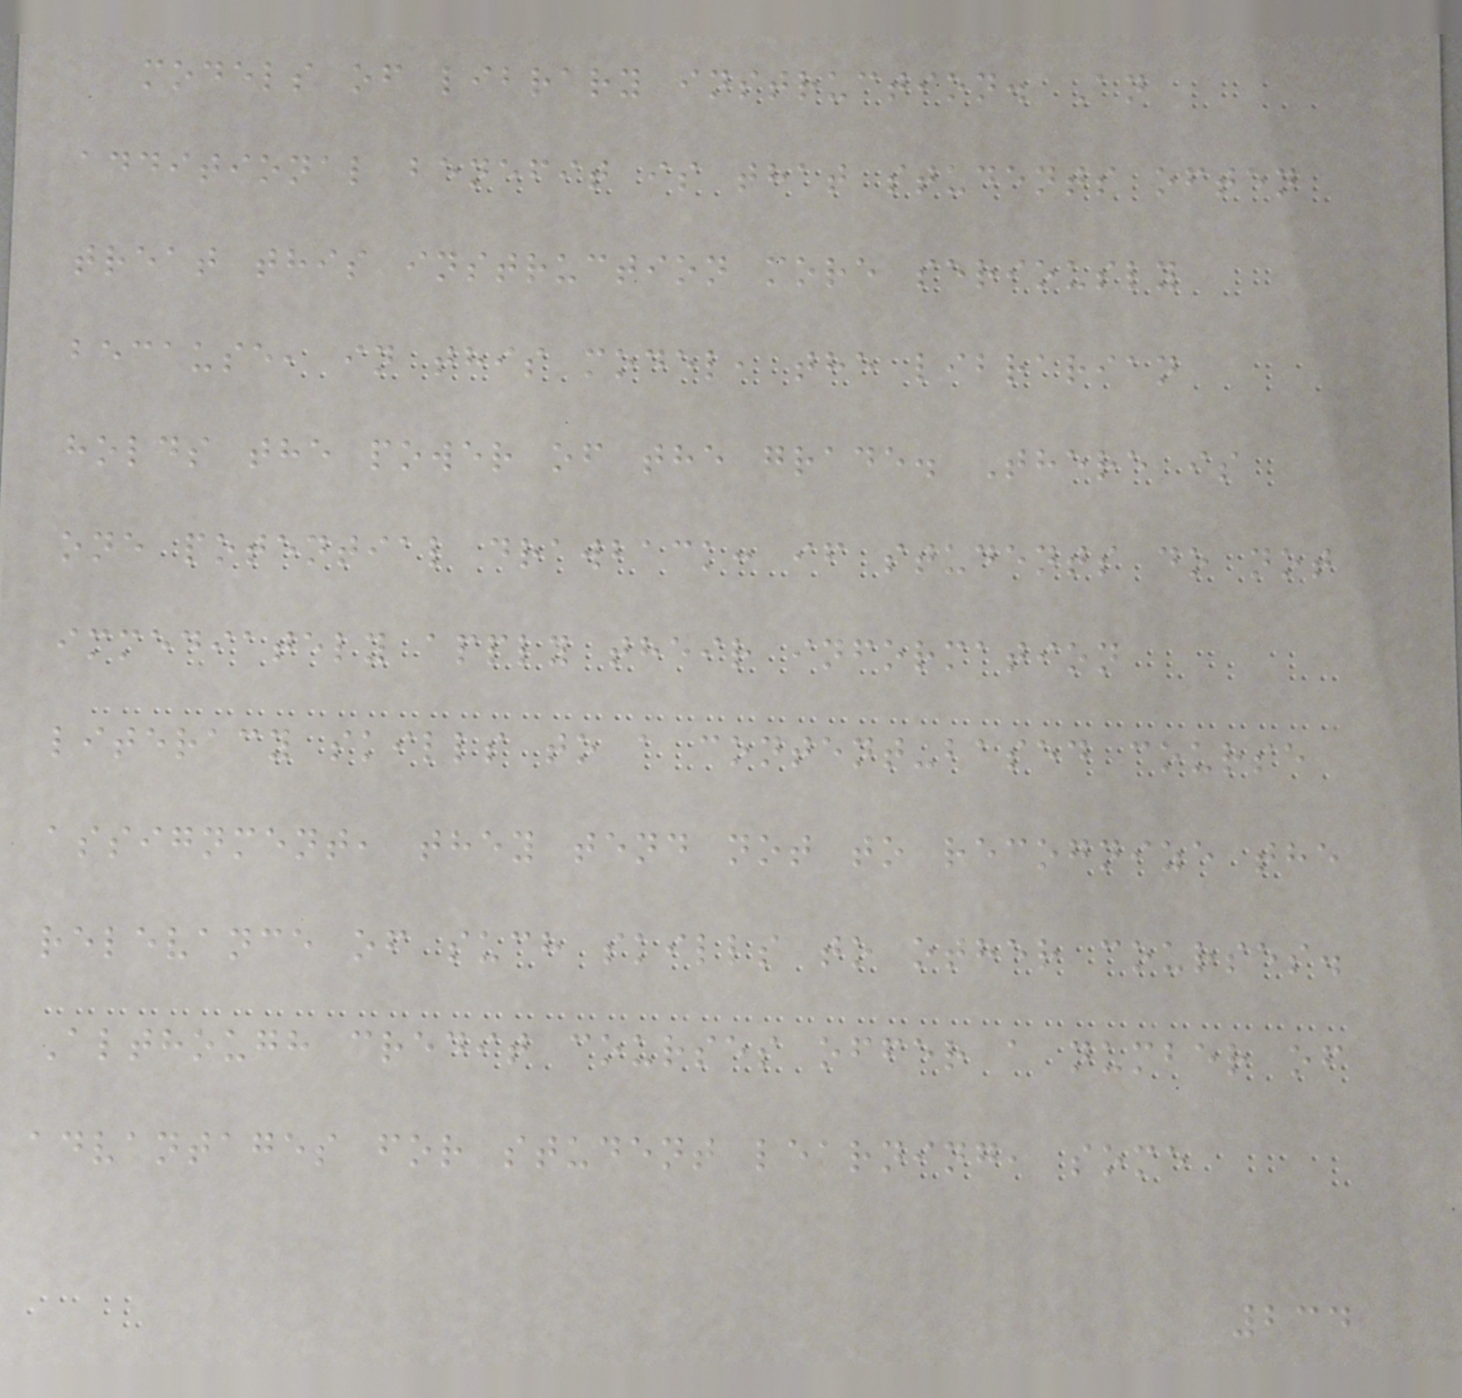models of library instruction. An
additional benefit is that students often
treat this instruction more seriously
because, in this model, the librarian
holds the power of the grade. There is
one potential drawback: if students do not
immediately apply their information
literacy skills to a content-based course
assignment, they tend not to recognize the
relevance of such skills to other courses.
Although credit courses offer a number of
advantages for student learning, some
234
